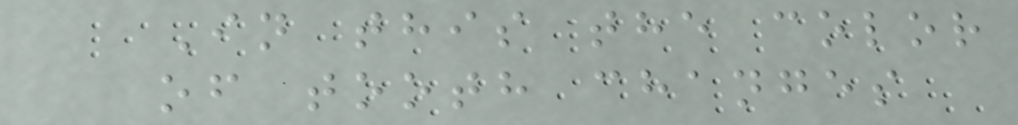In this the color
of tooth changes
